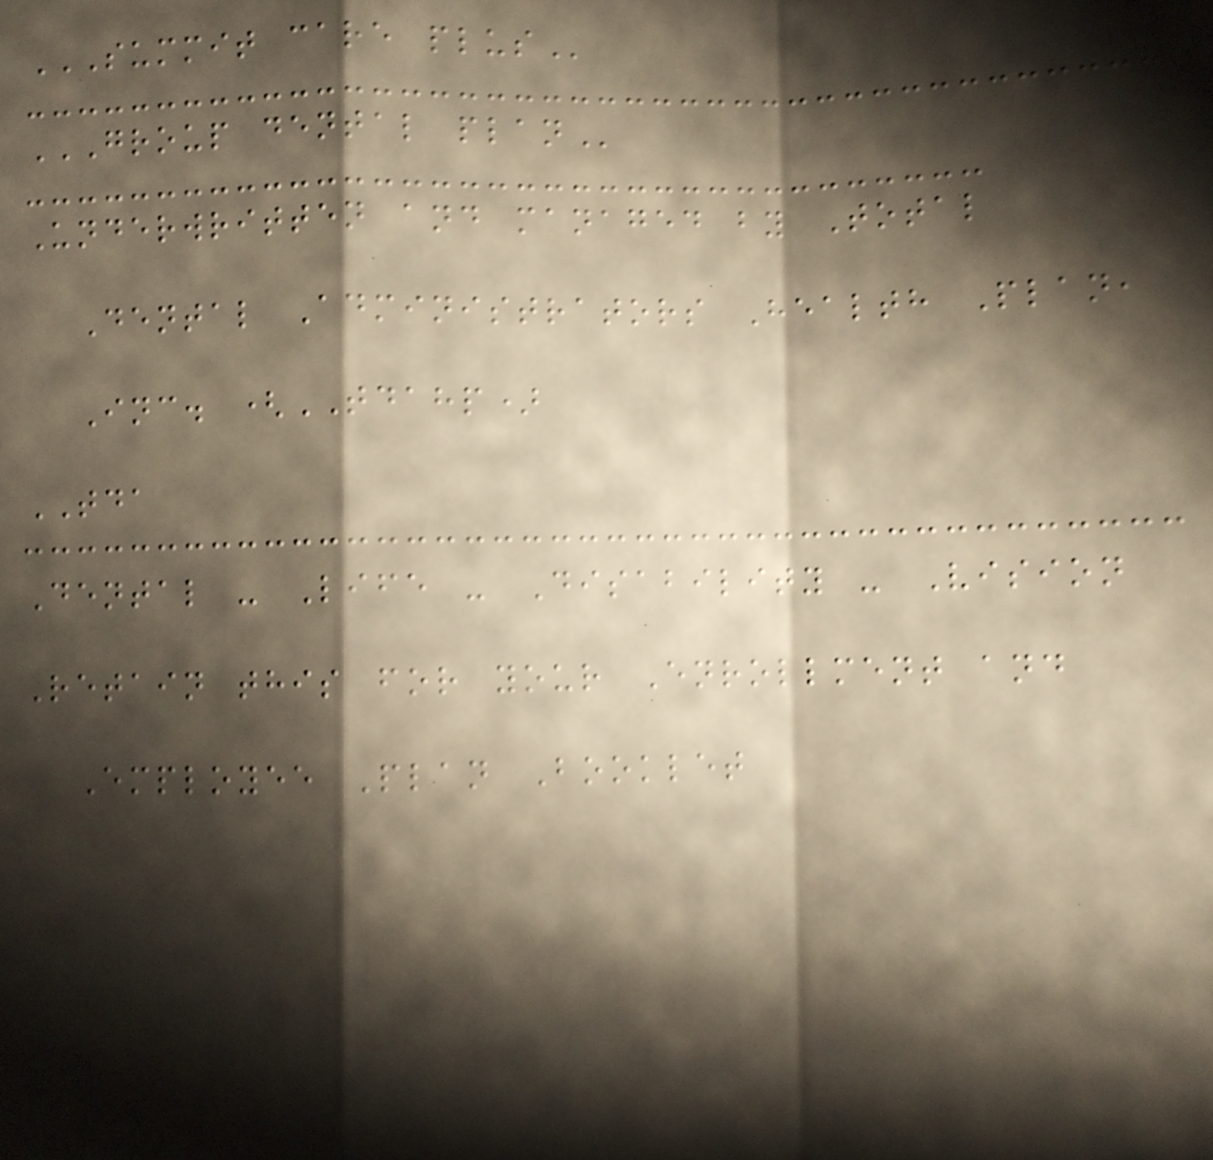SUMMIT CARE PLUS
GROUP DENTAL PLAN
Underwritten and managed by Total
Dental Administrators Health Plan,
Inc. (TDAHP)
TDA
Dental - Life - Disability - Vision
Retain this for your Enrollment and
Employee Plan Booklet
